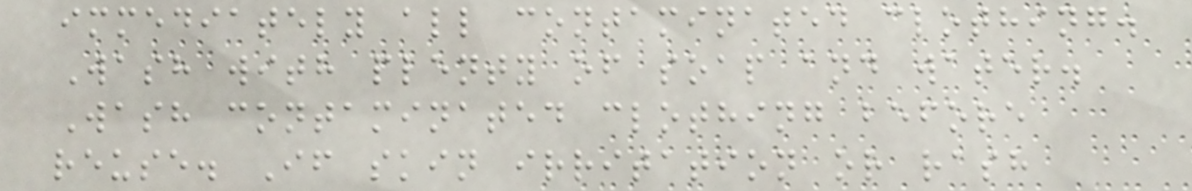immediately all contaminated clothing.
Wash with plenty of soap and water.
Wash contaminated clothing before
reuse. If skin irritation or rash
